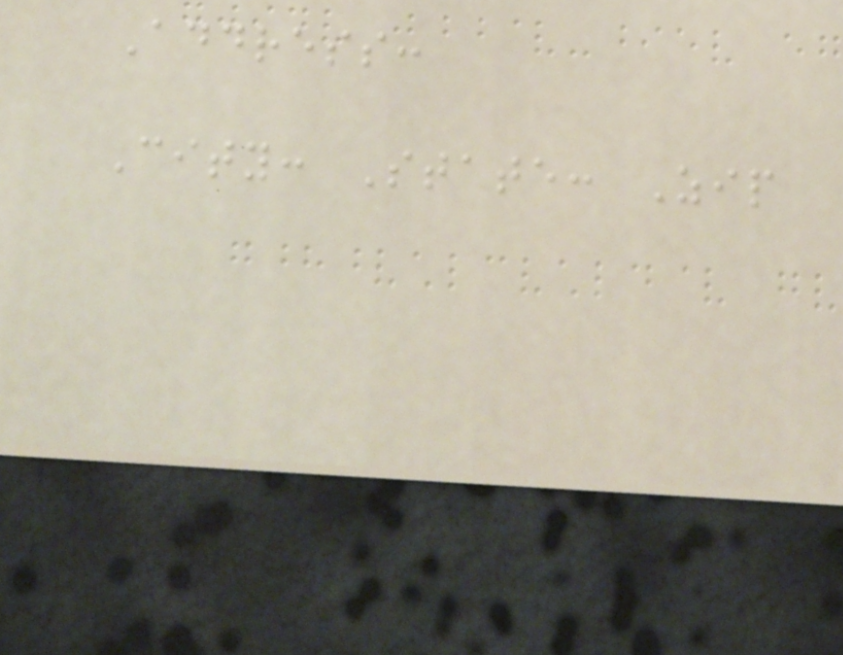Address:
City: State: Zip
